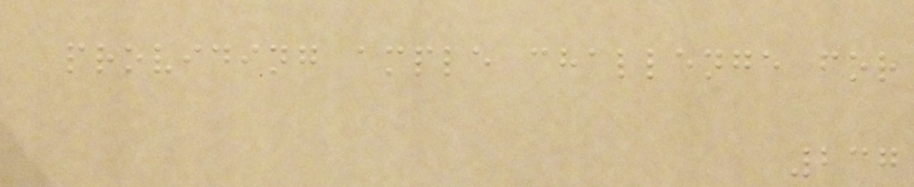providing ample challenge for
237
